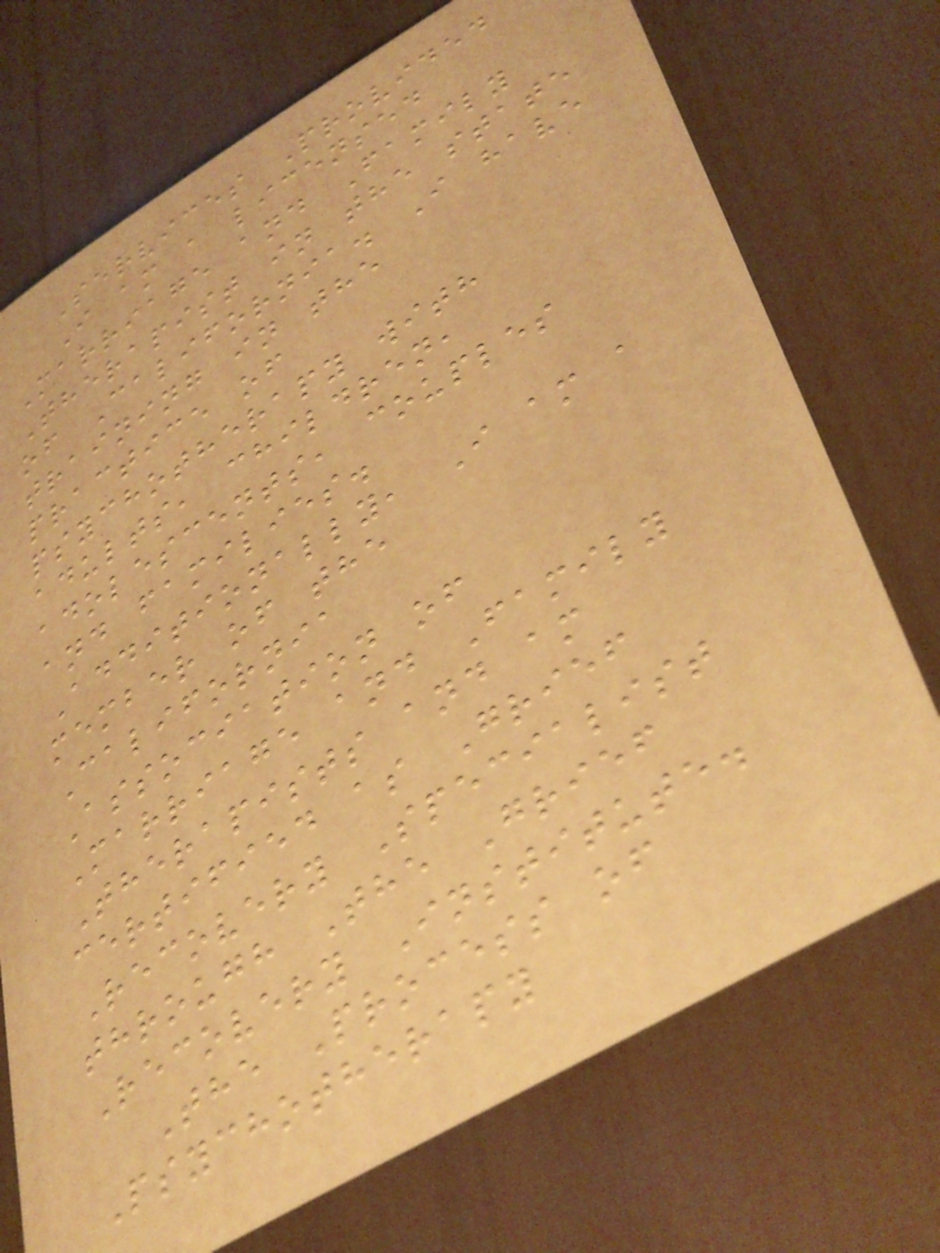Services Provided
I am a licensed
Marriage and Family
Therapist in the state
of California. I have
training in the
practice of
psychotherapy with
adults, children,
adolescents, couples
and families.
Additionally, I am a
member of the
California
Association of
Marriage and Family
Therapists and am
certified as Grief
Recovery Specialist
through The Grief
Recovery Institute.
The Process of
Psychotherapy
